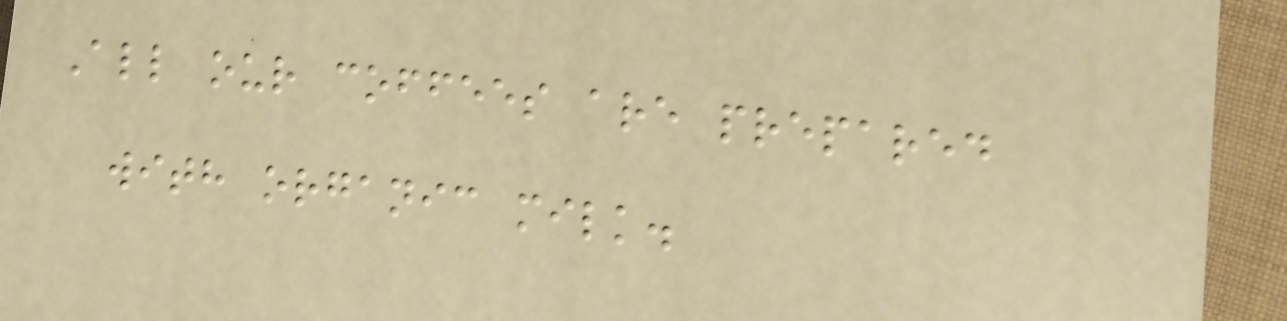All our coffees are prepared
with organic milk.
